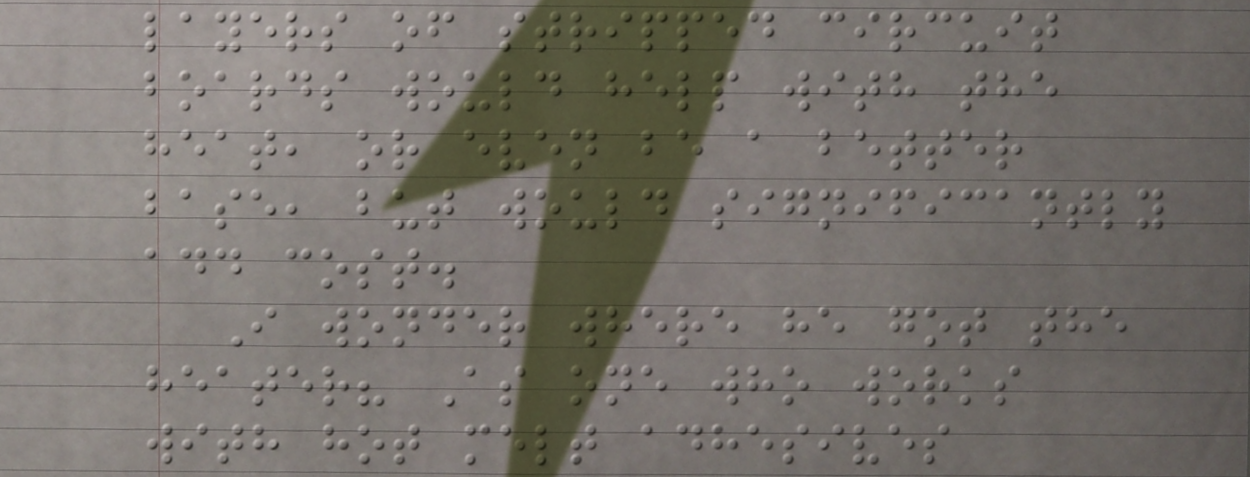layers of stripped circuit
boards would help with the
heat, or even be a better
base, but would significantly
add cost.
I wonder where he got the
heater? As one who works
with hot melt adhesives
